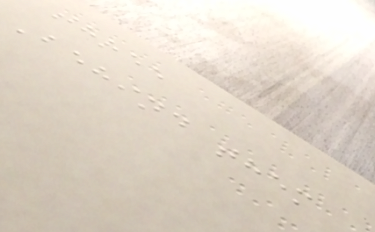three
Behind them
